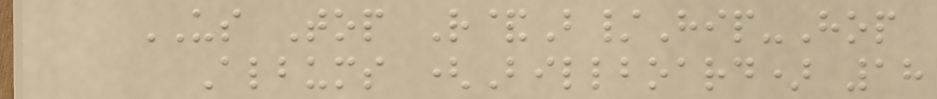US Top R&B/Hip-Hop
Albums (Billboard) 18
